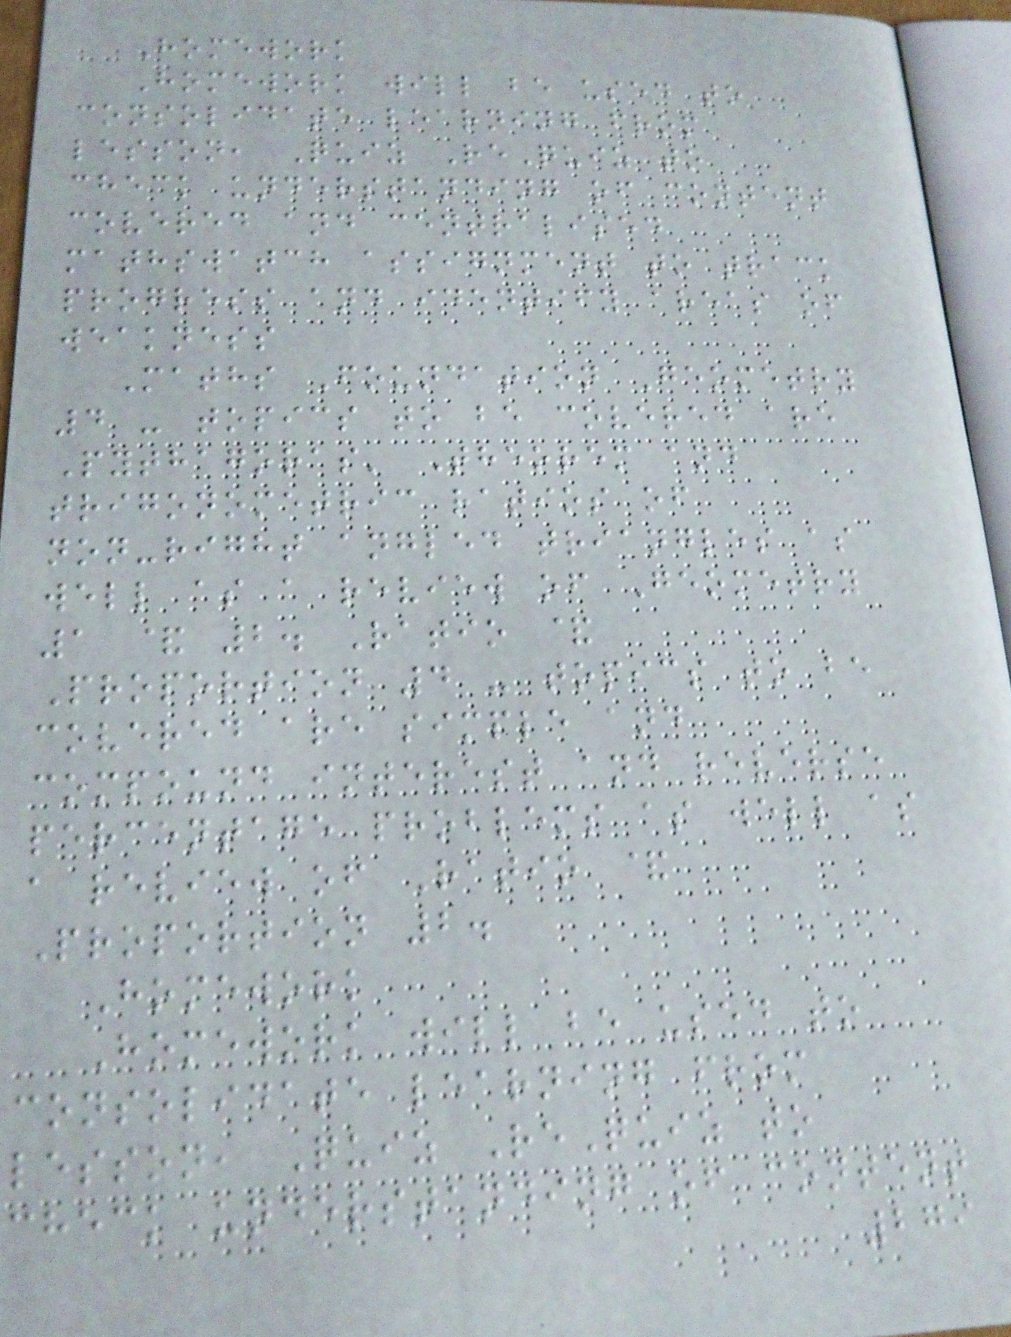Homework
Homework will be used to
consolidate learning from
lesson, Quiz ReQuiz to
check understanding of content
covered and centralised
mathswatch assignment to track
progress and identify areas of
weakness
Maths Foundation Geometry
4 - topics to be covered are
Pythagoras' Theorem and
trigonometric ratios of
non-right angled triangles as
well as a review of Geometry
1 & 2. Ratio &
Proportion 4 - topics to be
covered are simple and
compound interest and reverse
percentage problems as well as
a review of Ratio &
Proportion 2.
Homework
Homework will be used to
consolidate learning from
lesson, Quiz ReQuiz to
check understanding of content
279
